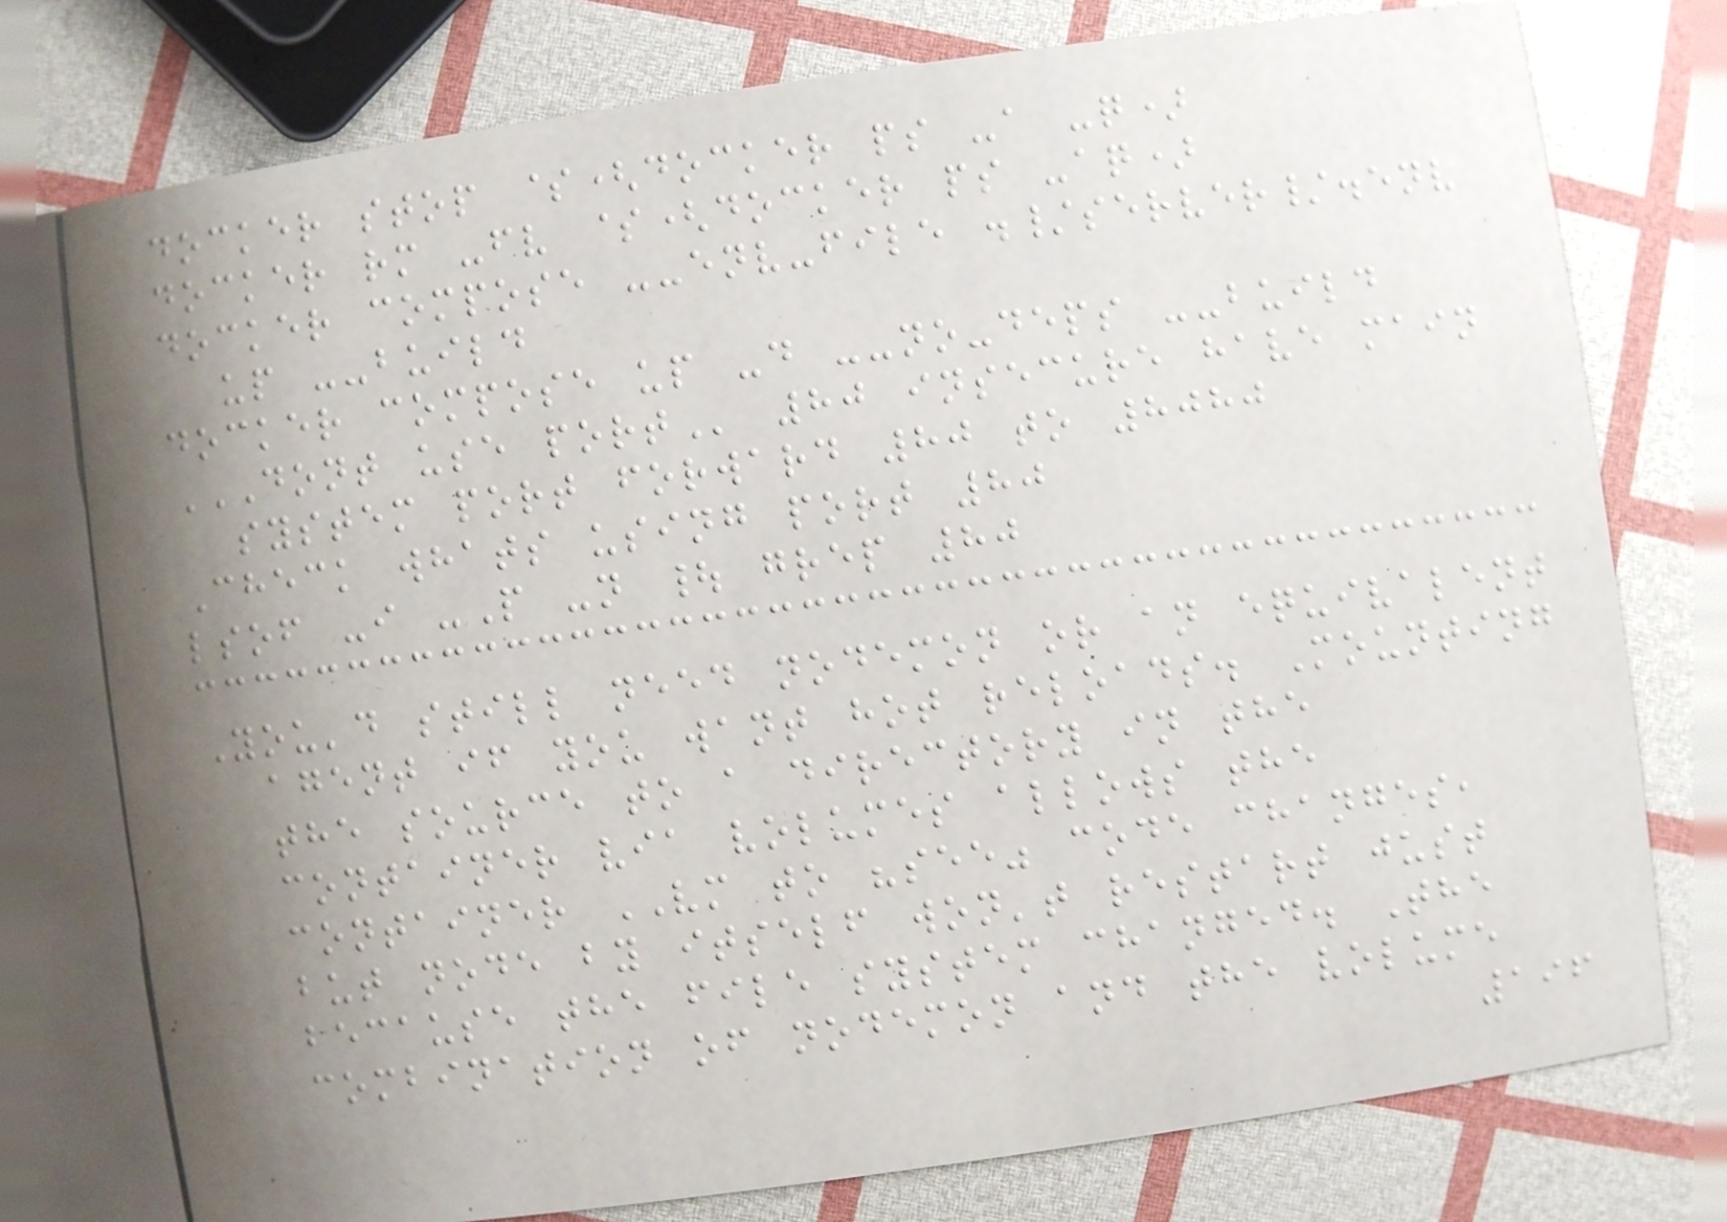docker stop $(docker ps -a -q)
docker rm -fv $(docker ps -aq)
docker compose --env-file ./server/.env
up --build
docker compose up -d --no-deps --build
DONT USE PORT 80 insecure have main
system port forward 80 to 8080
Check whats using port 80
lsof -i -P -n | grep 80
You'd still need nodemon or an equivalent
agent if you want hot reloads. Mounting
the source to a directory in the
container via volumes allows the
container VM to "see" code changes,
but node by itself won't restart just
because the file system changed. The
combination of nodemon and the volume
196
